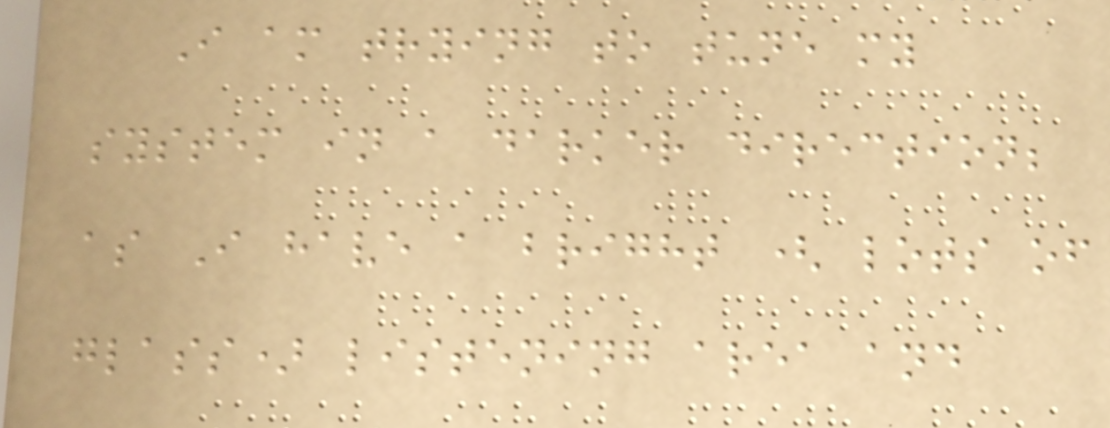I am trying to tune my
system in a darker direction;
as I have a bright ( lots of
glass) listening area and
